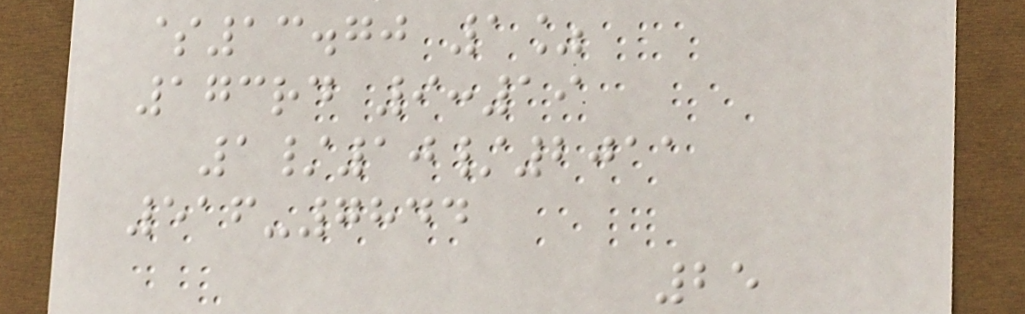$13.70 1%
173rd 9:19
1/10/2011
516-7844
25
